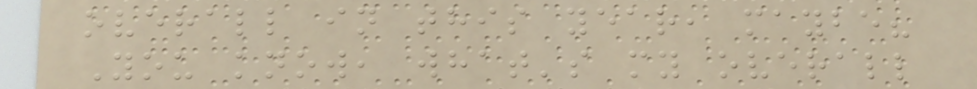overall in this year, maybe?
You know, what's my overall
